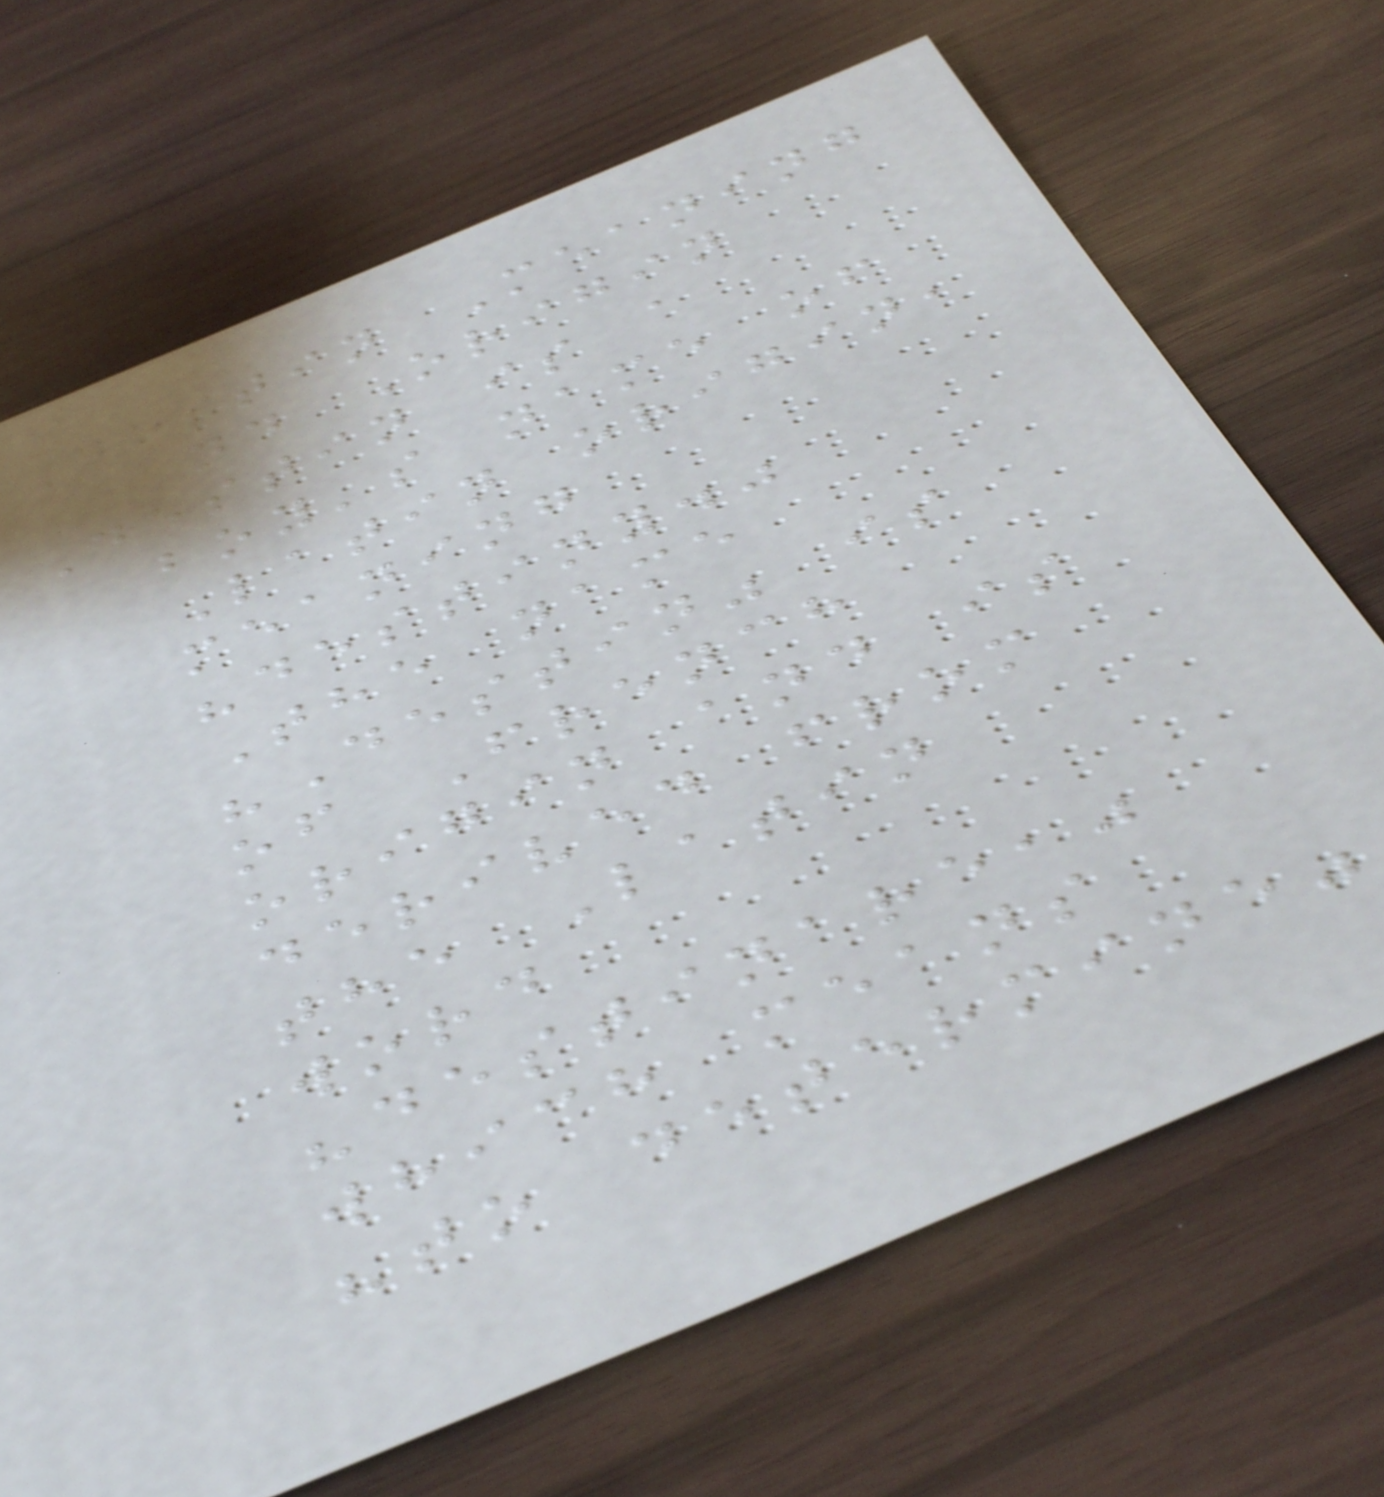Destin Meaning
and Origin
Destin is a
boy's name of
Latin origin,
meaning
"destiny."
The name
"Destin" is
of French
origin and is
derived from
the Latin
word
"destinare,"
which means
"to determine"
